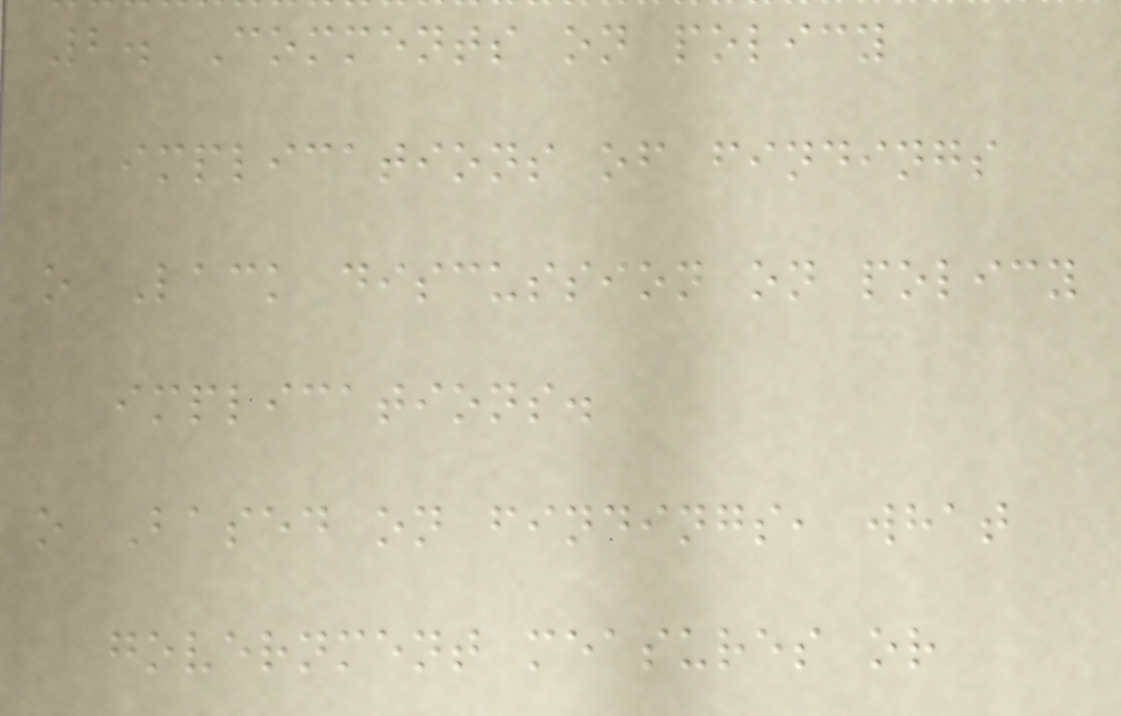2. Comments on policy
implications of findings
o Lack discussion on policy
implications.
o Based on findings, what
government measures or
